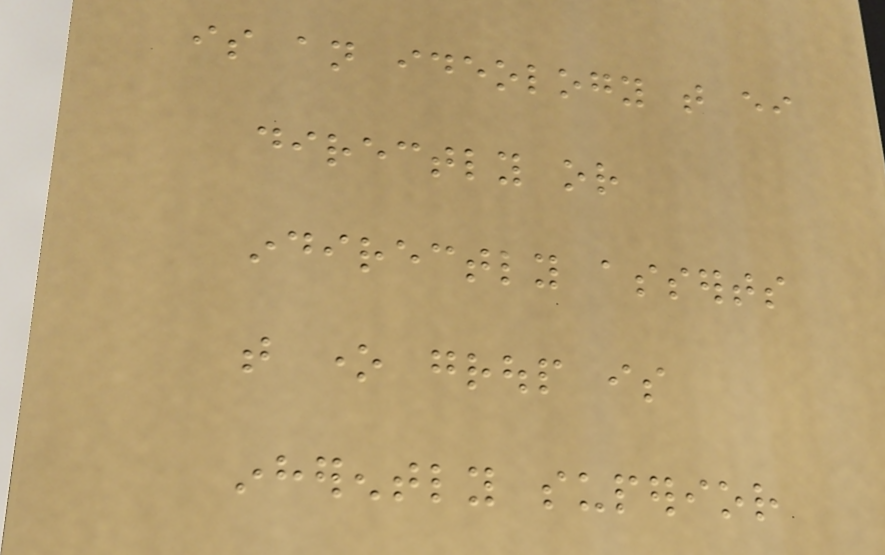is an ideology that either
directly or
indirectly asserts
that one group is
inherently superior
